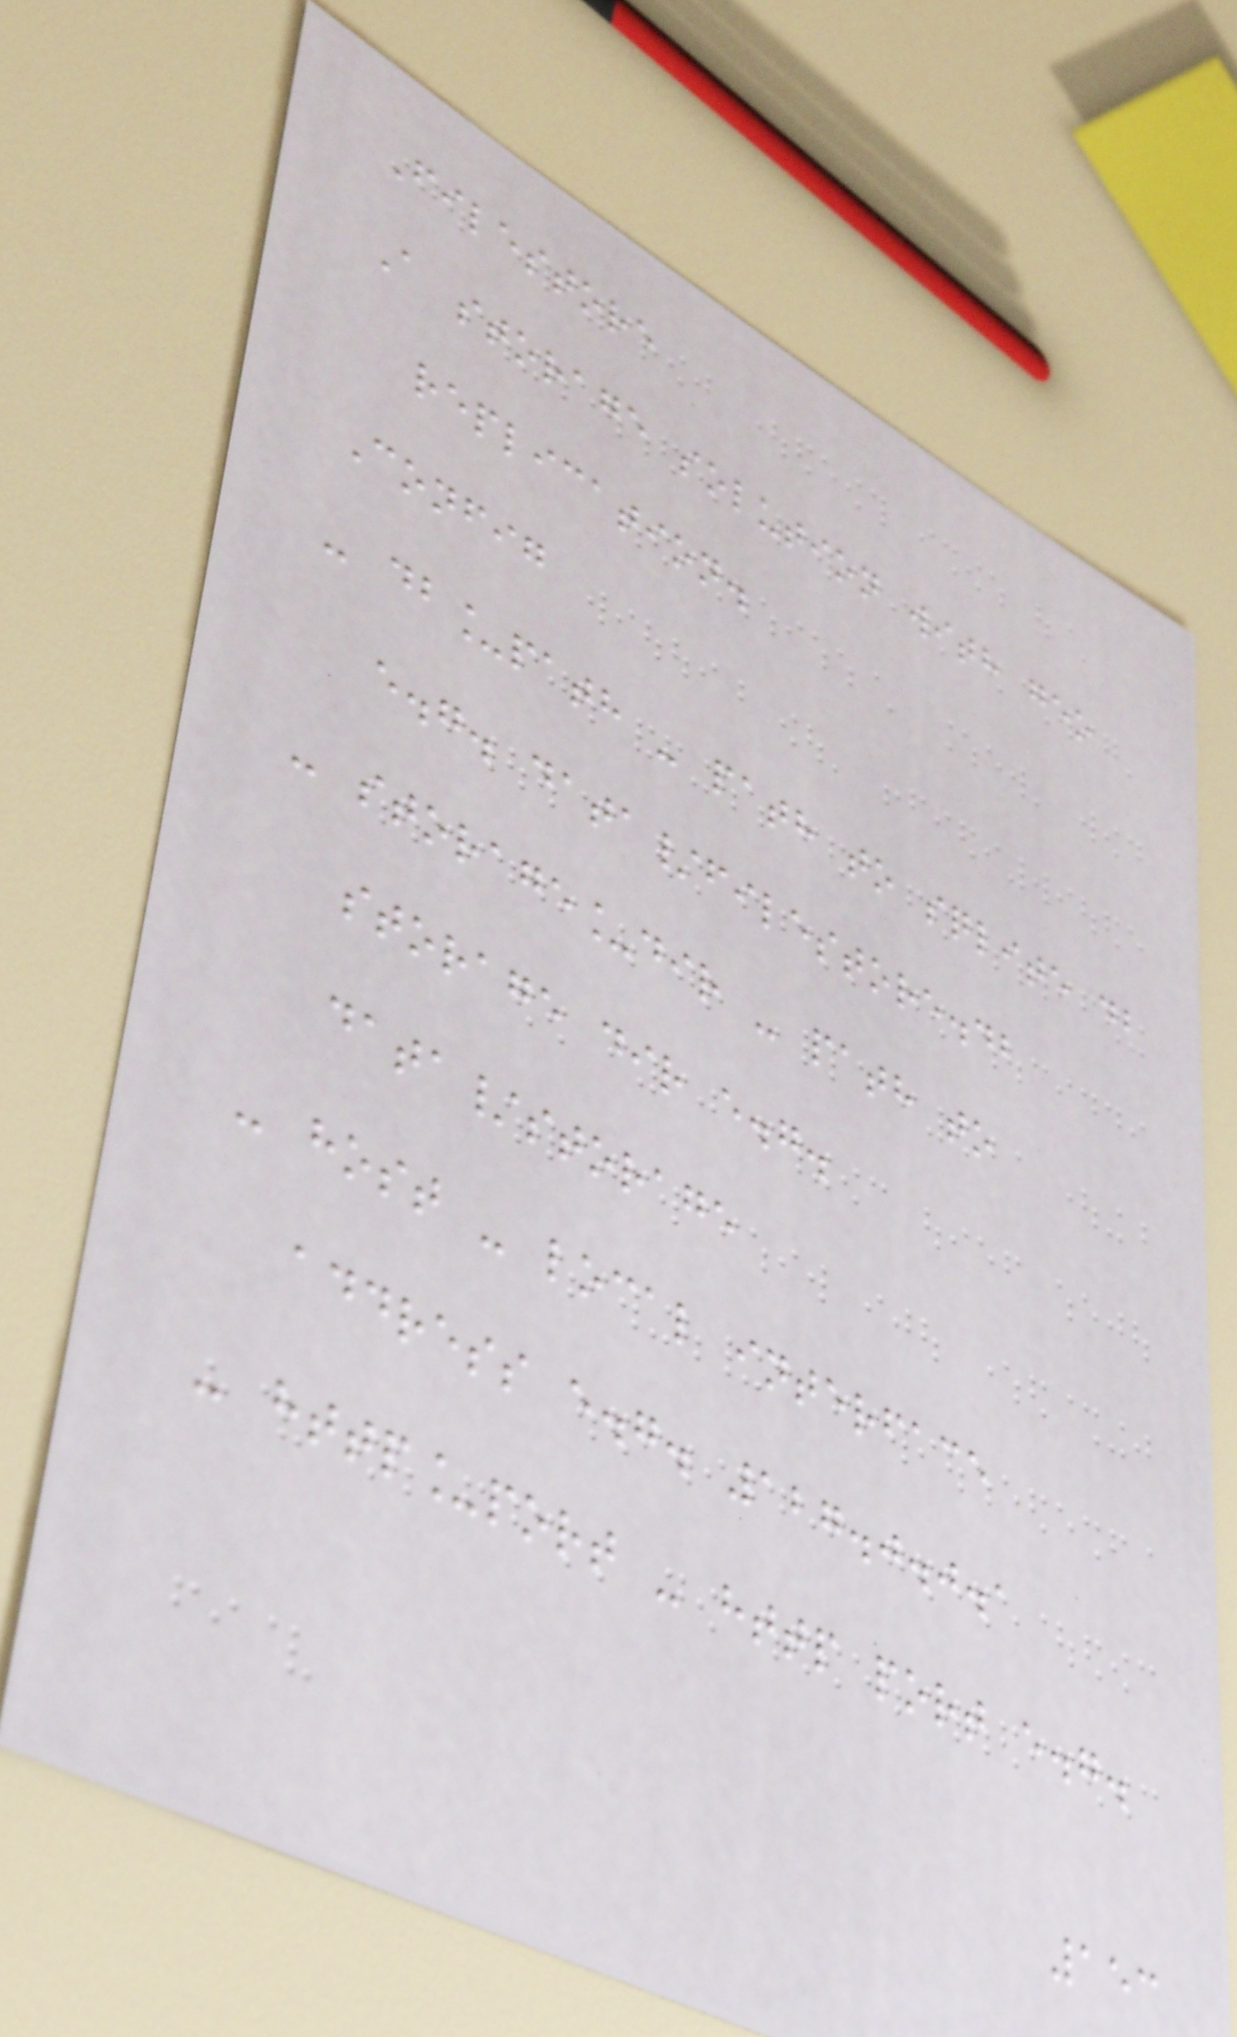Filestore
A storage solution with geo
replication.
Config
- db_path - path to sqlite db
e.g. data/filestore.db
- storage_dir - path to
storage dir e.g.
data/storage
- host - local interface
address e.g. 127.0.0.1
- http_port - http port e.g.
153
